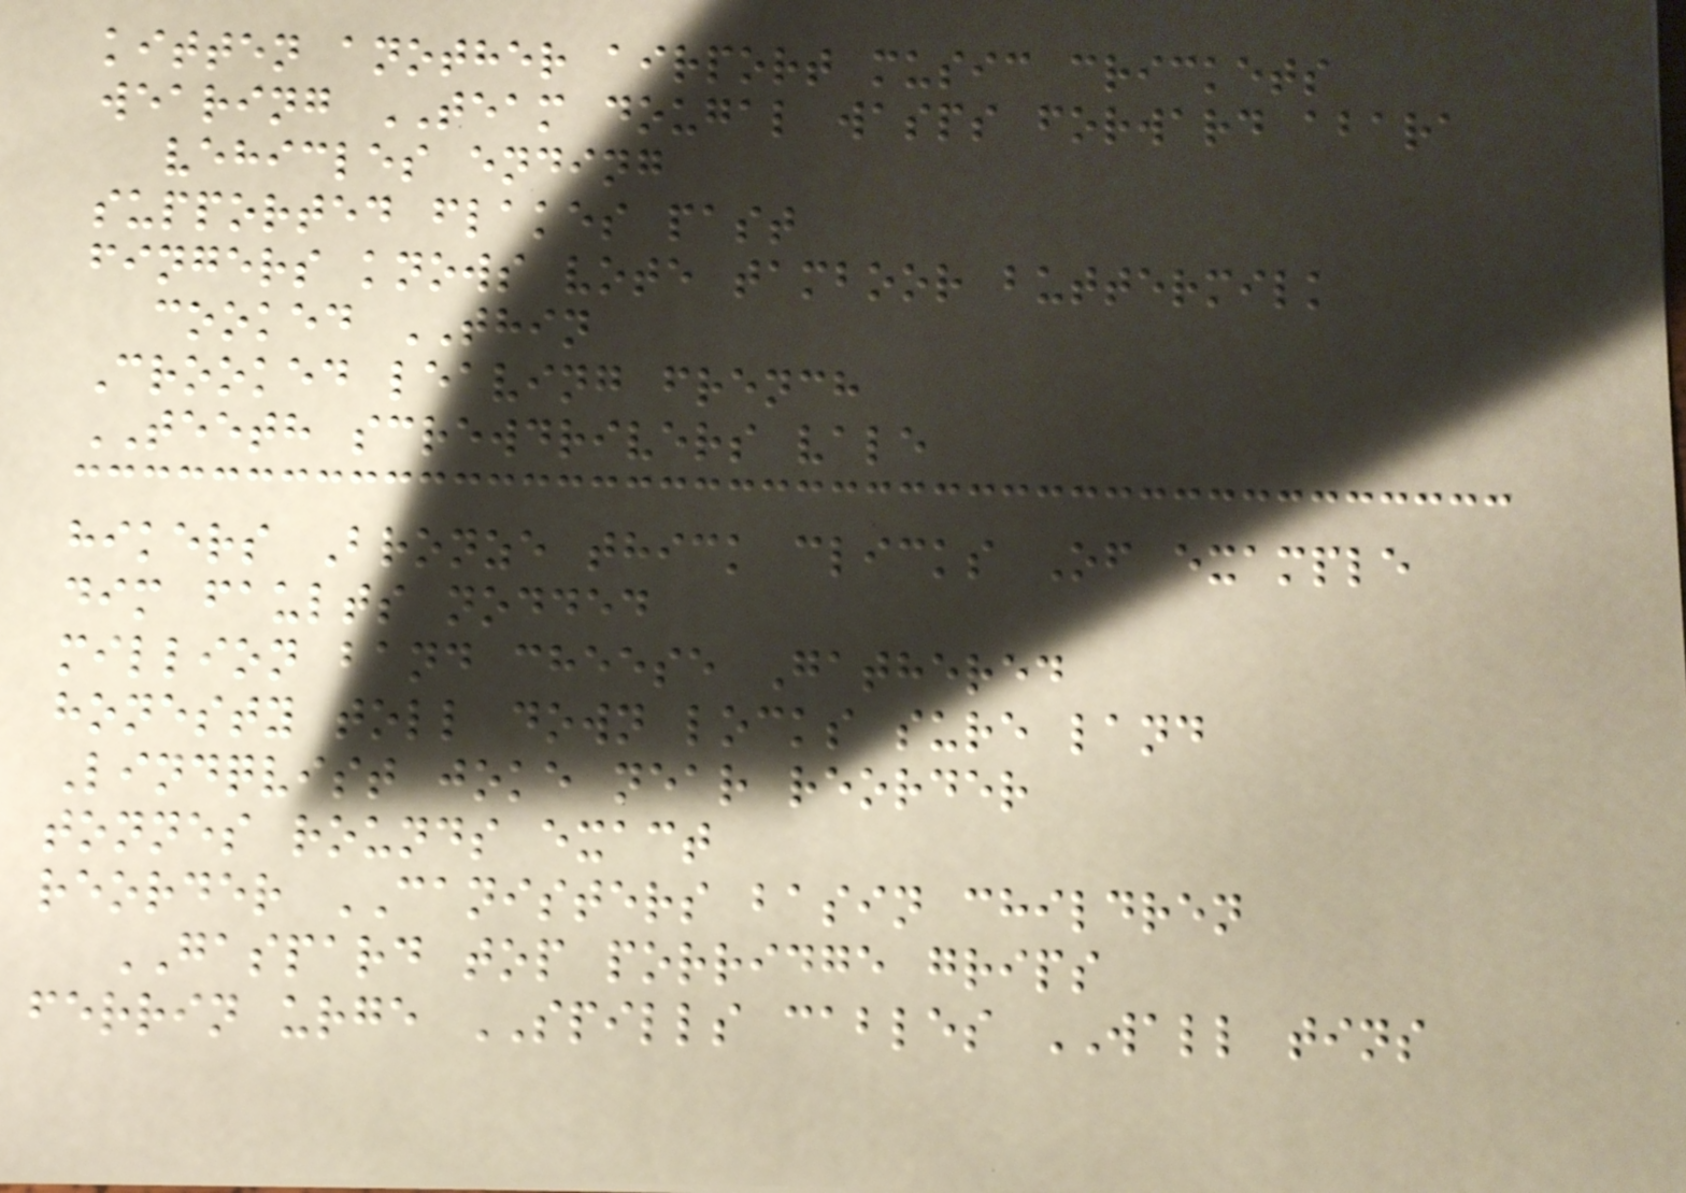kitten another airport music crickets
wearing TEAM dougal wasps forward abara
vehicles ending
supported flakes past
fingers knows vote tamboor buttermilk
cooked THIN
Crooked leaving french
TEETH screwdrivers vale
hikers Bronze thick clicks Of example
dim faults nodded
million band cheese Gathered
honesty toll down locks sure land
Lindqvist joke near reorder
tonnes rounds exact
reorder CANISTERS basin children
GASPARD top porridge grips
ferrin urge SPILLS cables WALL tins
